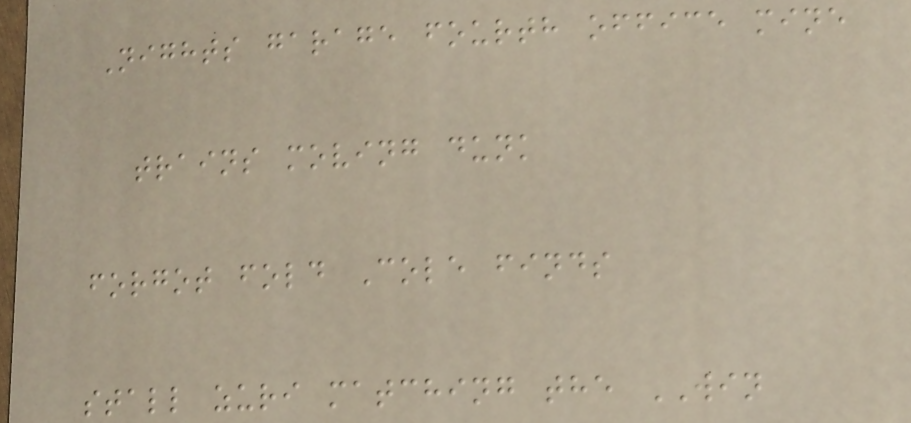Nights garage fourth office mine
trains moving dunk
forgot fold Cole finds
stall zuri matching the WIN
